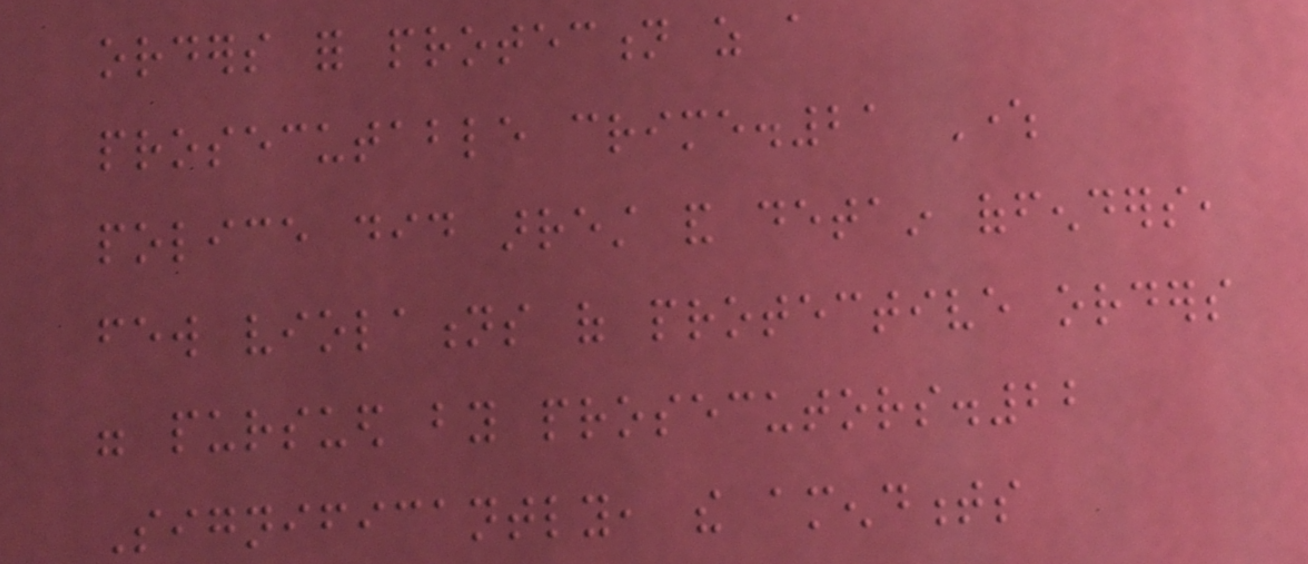orders for protection as a
prosecutable crime.21 Where
police did arrest and detain offenders,
few violations of protective orders
were pursued by prosecutors.22
Significantly, the amendments
